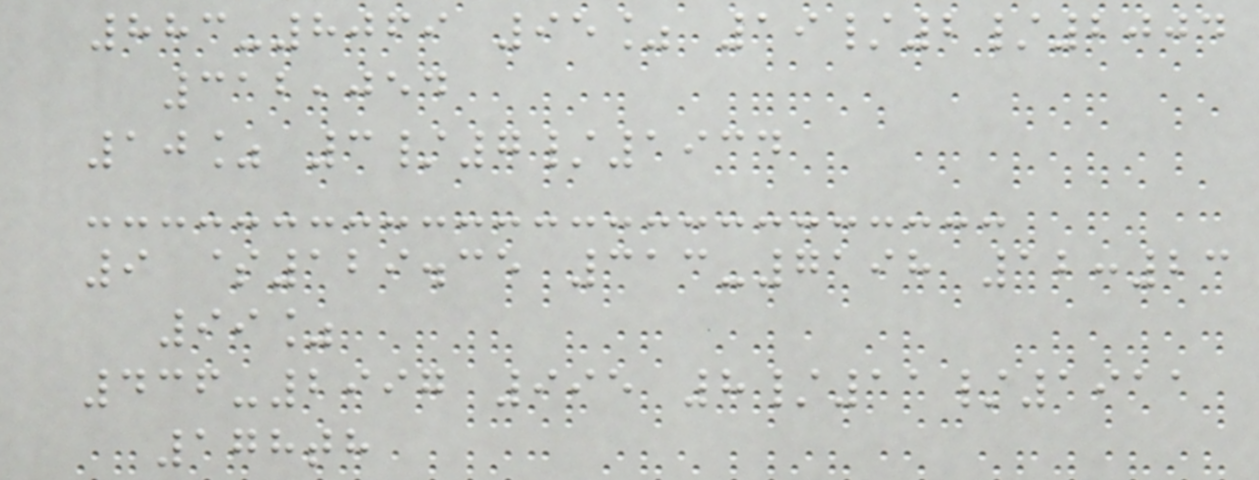883-8069 95% 19/2/2004
312,054
10% 3/7/1934
9 $129.35 313-7198 12:23
99%
436-2997 995 8/11/1911
178th
